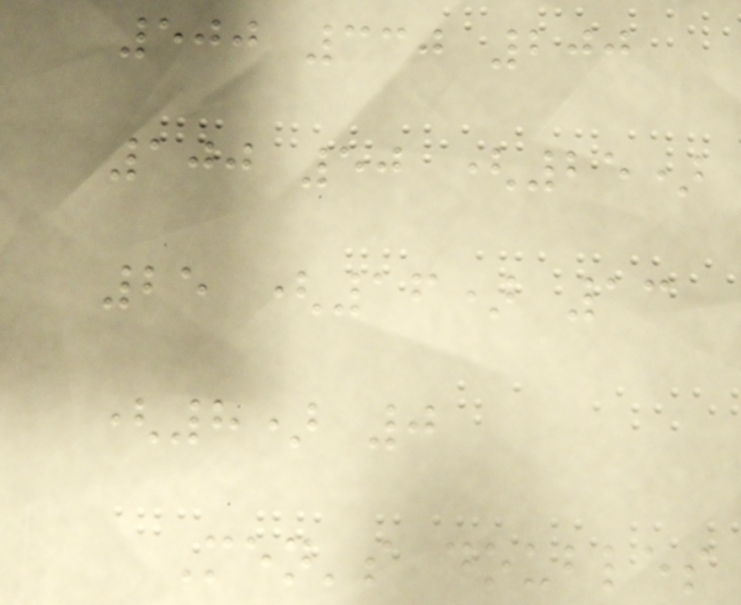500 330 200
100 50 (25)
25 (16) 13
(8) 0
Men's doubles
